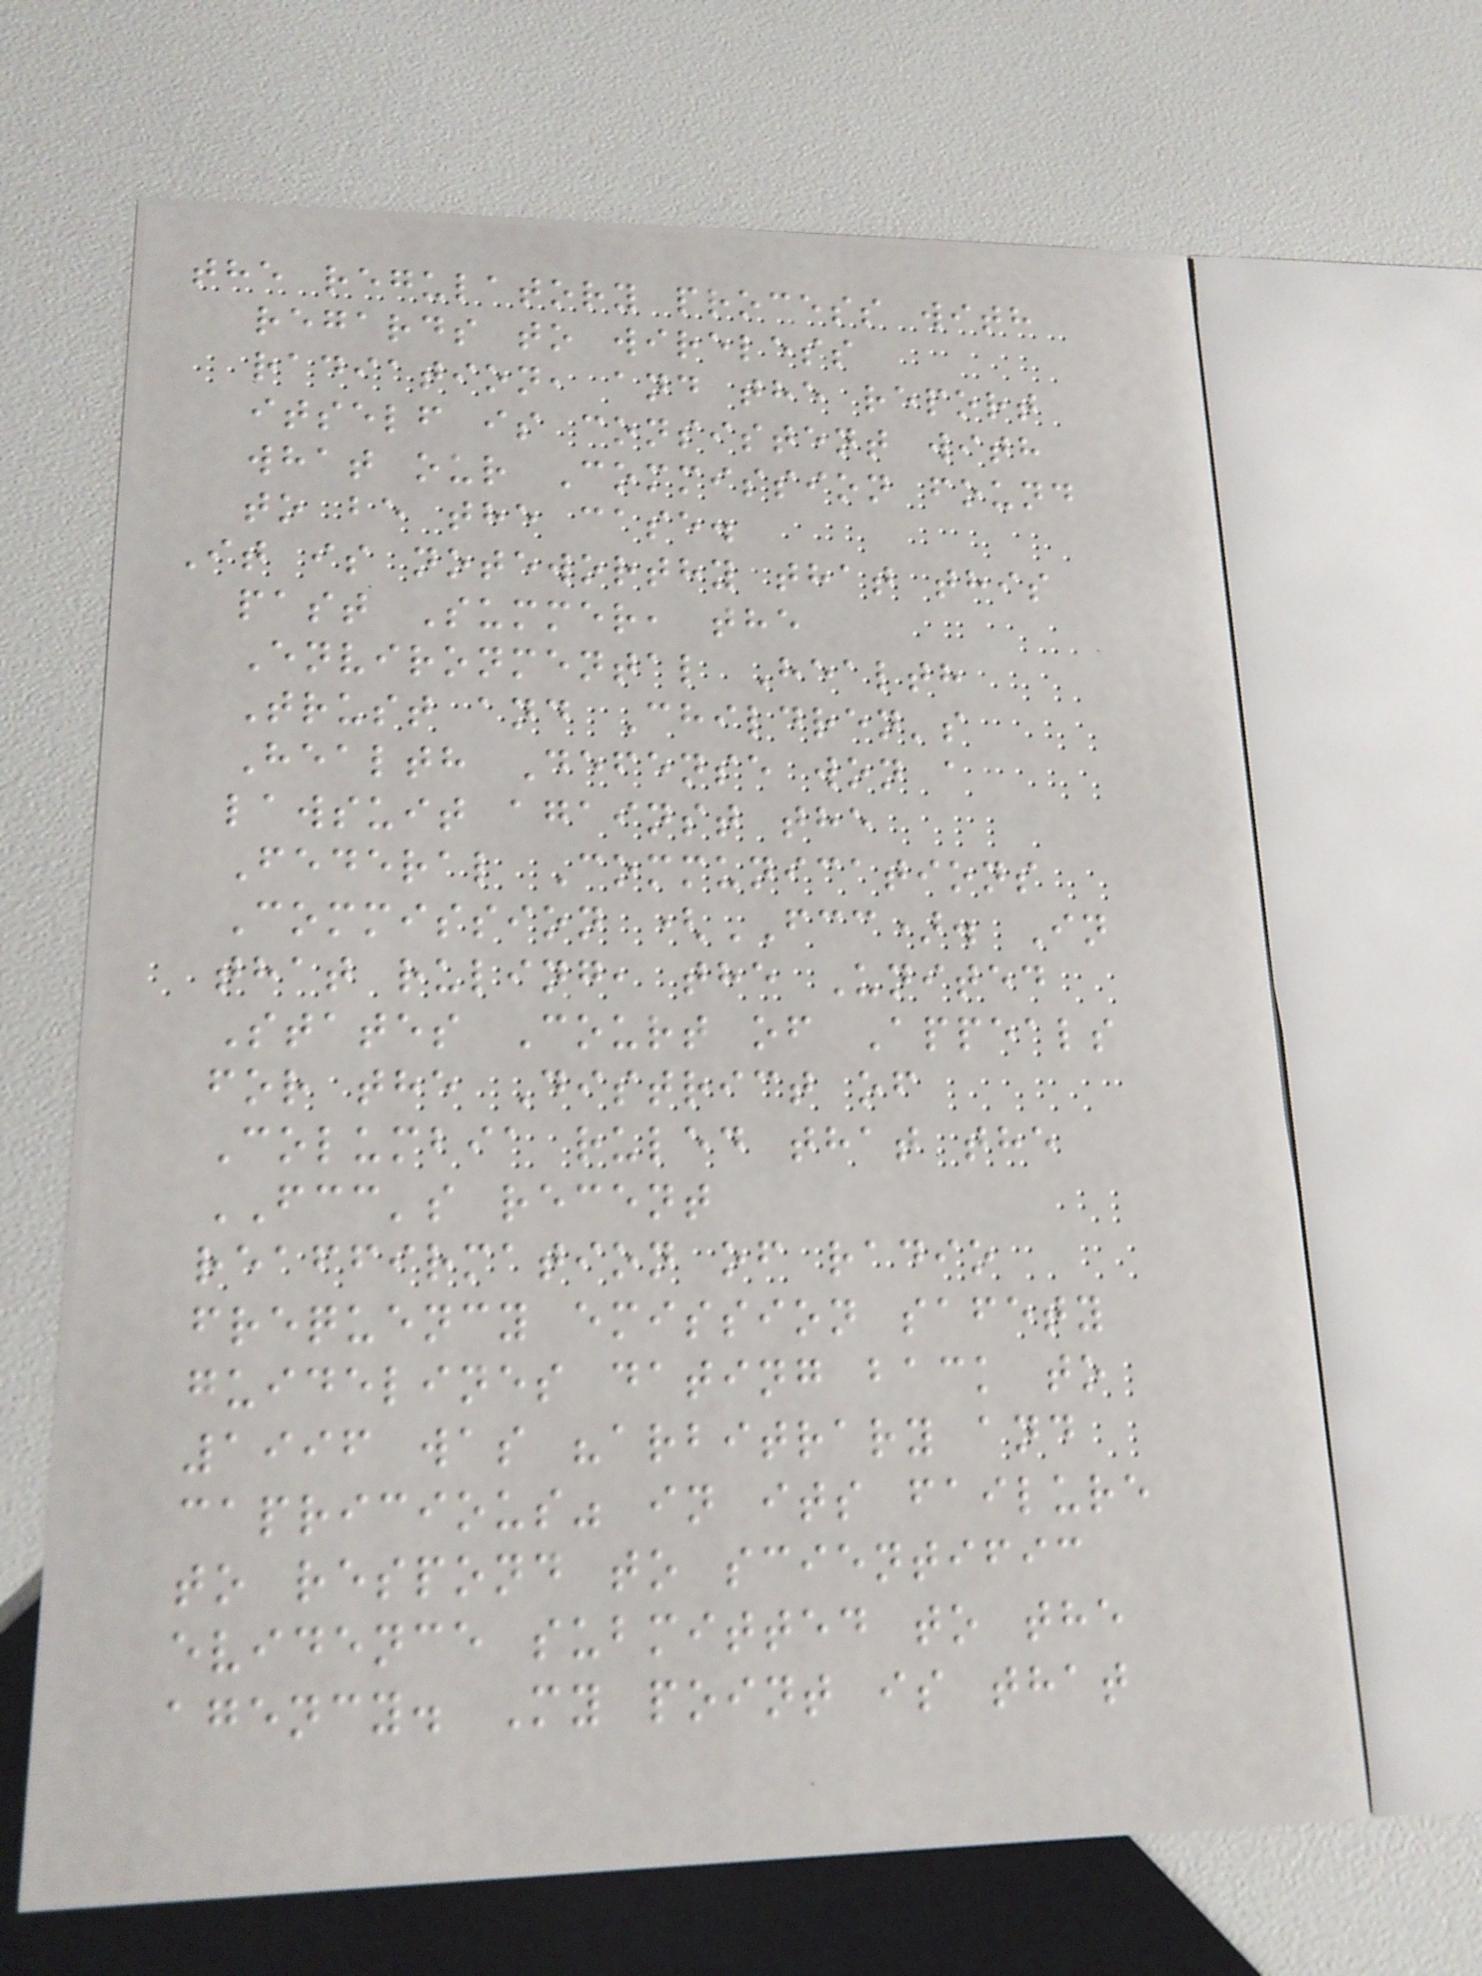the regulatory process with
regards to wireless
radiation, and the report
itself is consistent with
what our Commission found
to be the case.
It is noteworthy that this
past Summer, the
Environmental Health
Trust and Children's
Health Defense won a
lawsuit against the
Federal Communications
Commission (FCC). In
that ruling, the United
States Court of Appeals
for the District of
Columbia ruled that the
FCC's recent
reaffirmation of radio
frequency emission safety
guidelines dating back to
1996 was "arbitrary and
capricious" in its failure
to respond to scientific
evidence submitted to the
agency. My point is that
